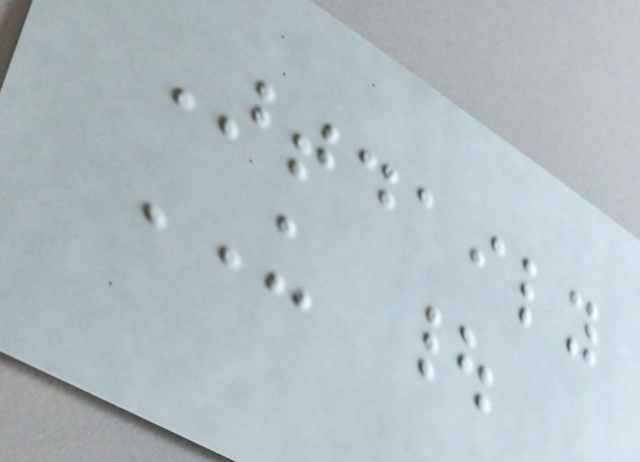Artdaily
US |
